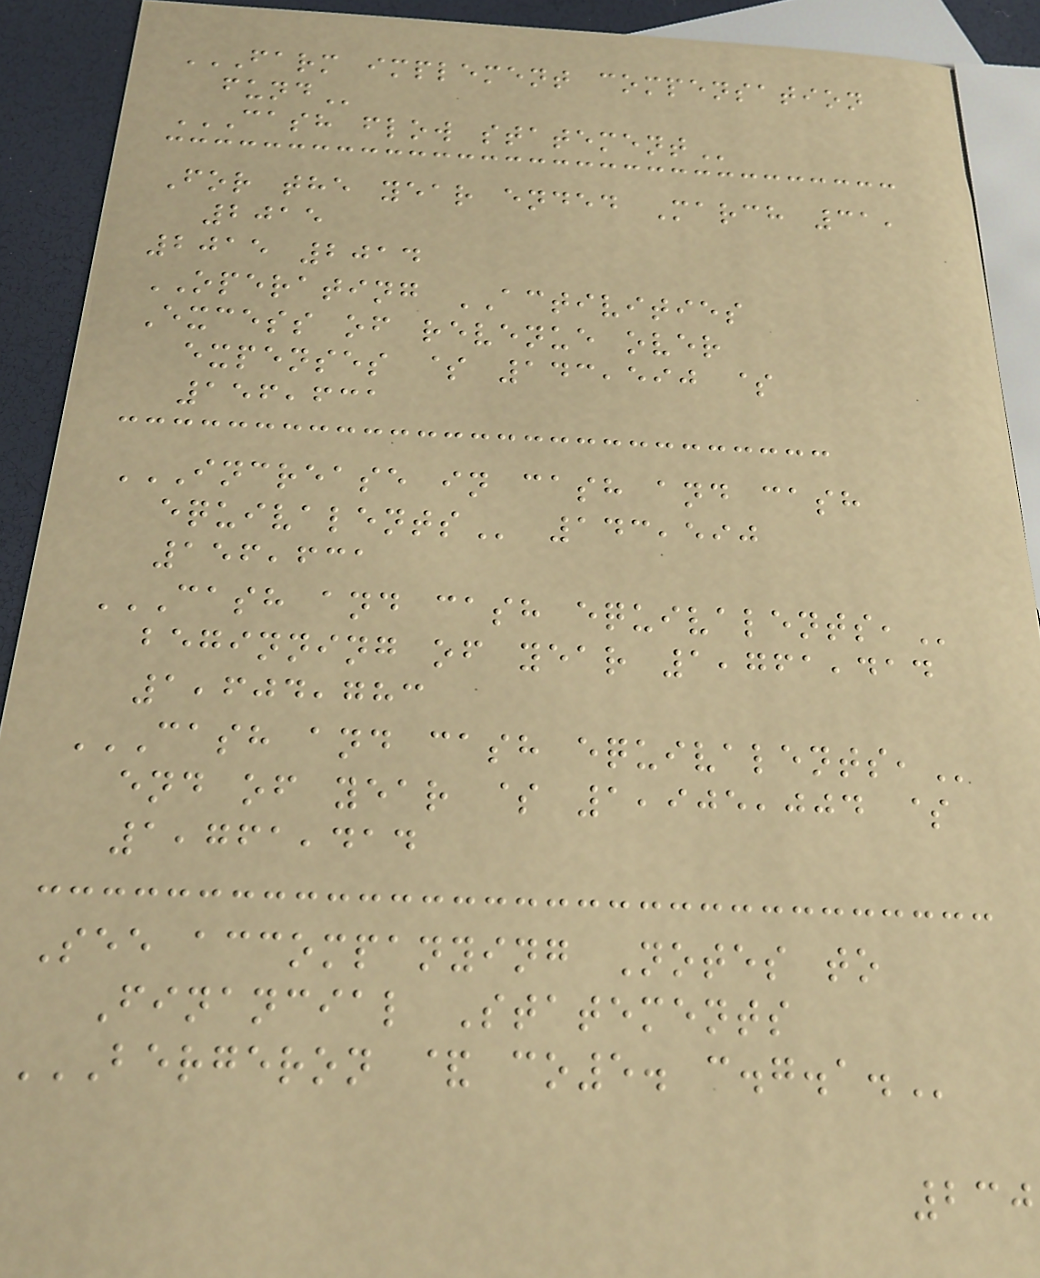FARM IMPLEMENT COMPENSATION
FUND
CASH FLOW STATEMENT
For the year ended March 31,
2015
2015 2014
OPERATING ACTIVITIES
Excess of revenue over
expenses $ 143,590 $
156,631
INCREASE IN CASH AND CASH
EQUIVALENTS 143,590
156,631
CASH AND CASH EQUIVALENTS,
beginning of year 1,761,414
1,604,783
CASH AND CASH EQUIVALENTS,
end of year $ 1,905,004 $
1,761,414
See accompanying Notes to
Financial Statements
BERGERON & CO5. C.G.A.
230
